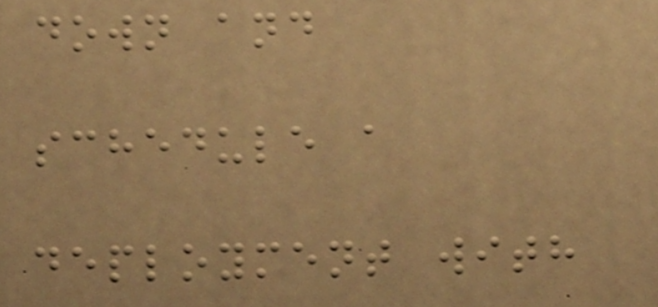down and
schedule a
deployment with
